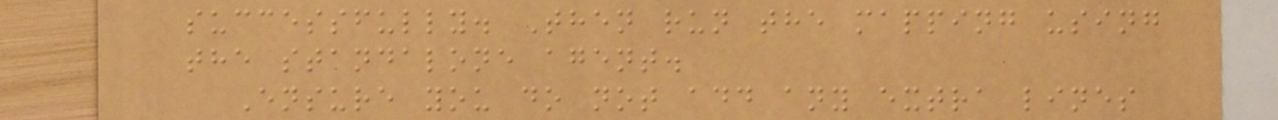successfully. Then run the mapping using
the standalone agent.
Ensure you do not add any extra lines
